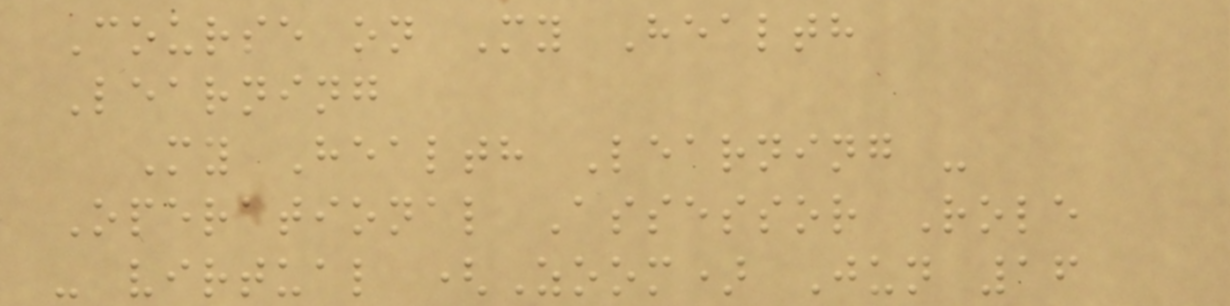Course on My Health
Learning
My Health Learning -
Operational Assessor Role
- virtual (Zoom) Jun 16
